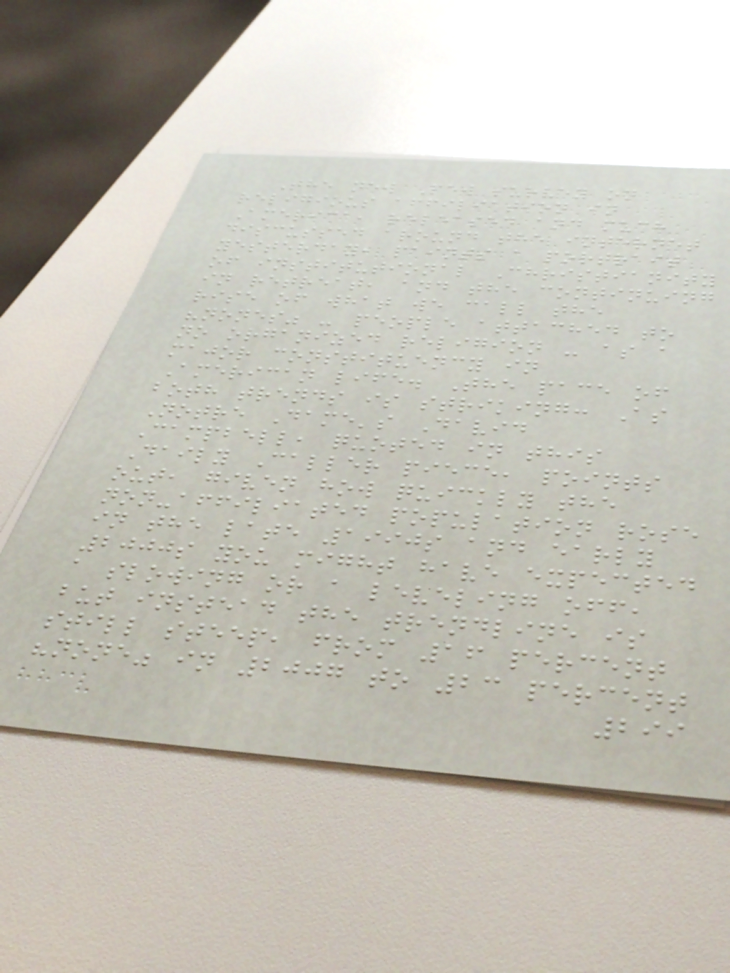The new Pew survey on
religious affiliation in
America, released and much
discussed around the internet
yesterday, paints a portrait
of institutional Christianity
in retreat, and the continuing
rise of what we call the
"nones" - people attached to
no organized religion - as a
major constituency in
American life. The pace of
both trends is striking: As
Notre Dame's David
Campbell, quoted in this
Daily Caller piece, points
out, given how quickly the
non-affiliated population rose
in the late 1990s and early
2000s you might have expected
a slowing or a leveling off,
but instead the trendline is
still steep, from 16 percent
"none" in 2007 to 23 percent
299
